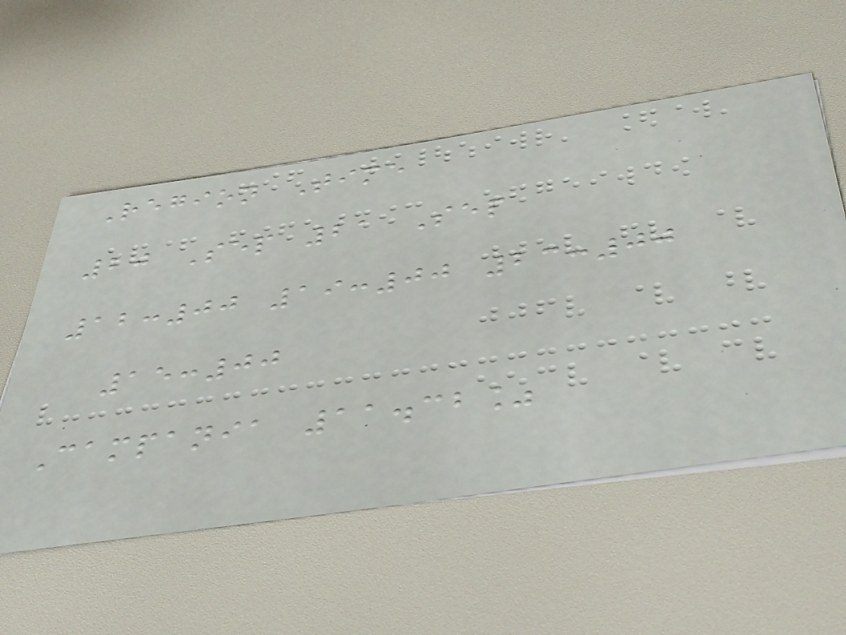Region Time
20 Sep 21 Sep
12:00 19:00 23:00
15:00
Campania 11.32%
